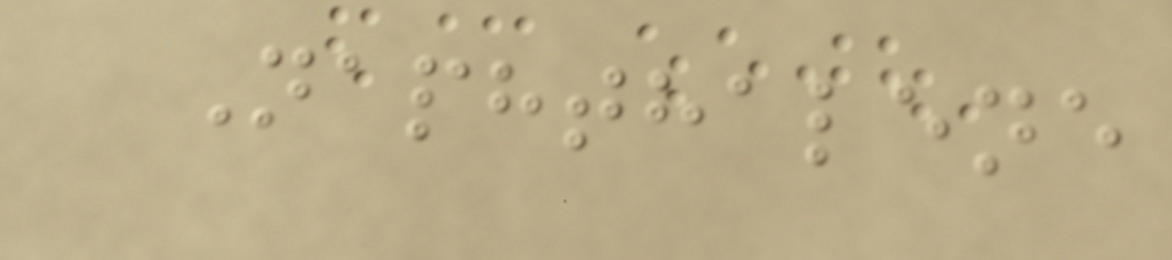Naphthalene
